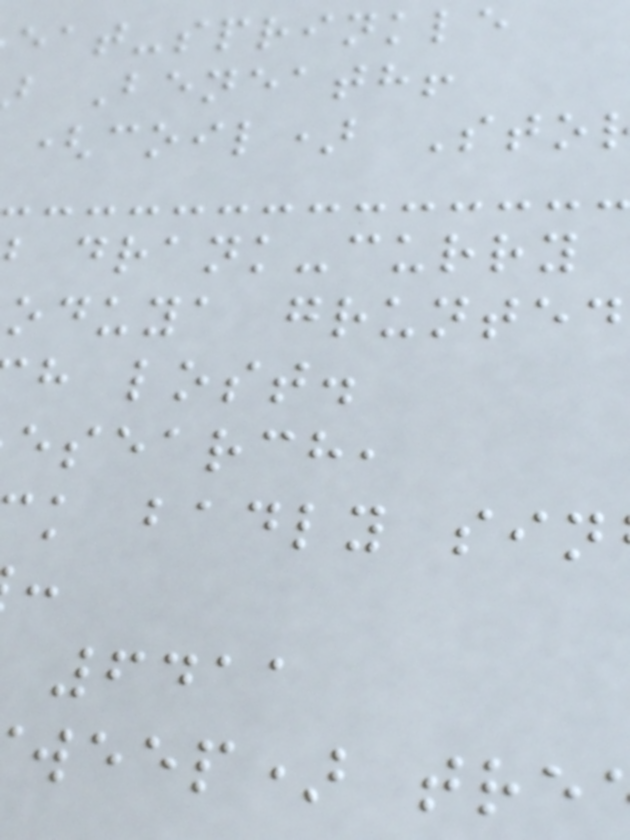eat-sprinkle
Beneath!
(coil) Sto
drank-curry
oduya grunted
h lost.
esearch,
k badly sin
6411
weep) tre
